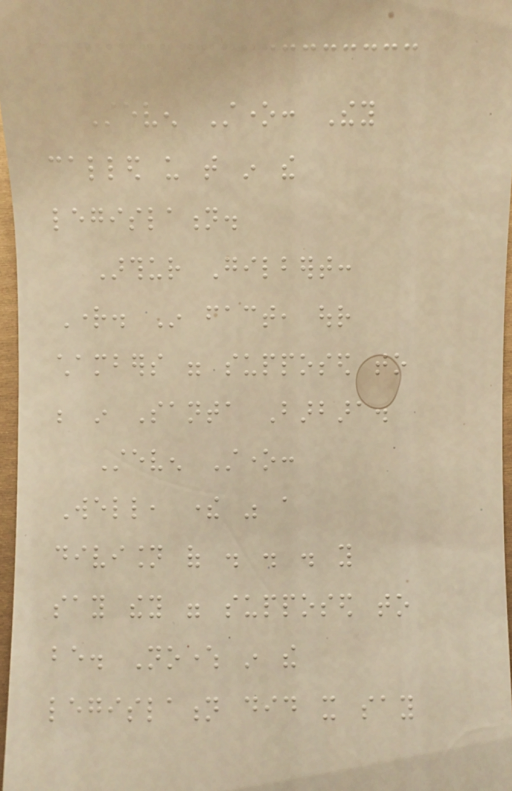Steven Stone: They
called us that in the
legislation.
Arthur Gilbert:
Right. In fact, our
chambers were supposed to
be in Santa Barbara.
Steven Stone:
Well, there was a
division of . . . you
say they were supposed to
be. Nowhere in the
legislation did it say
